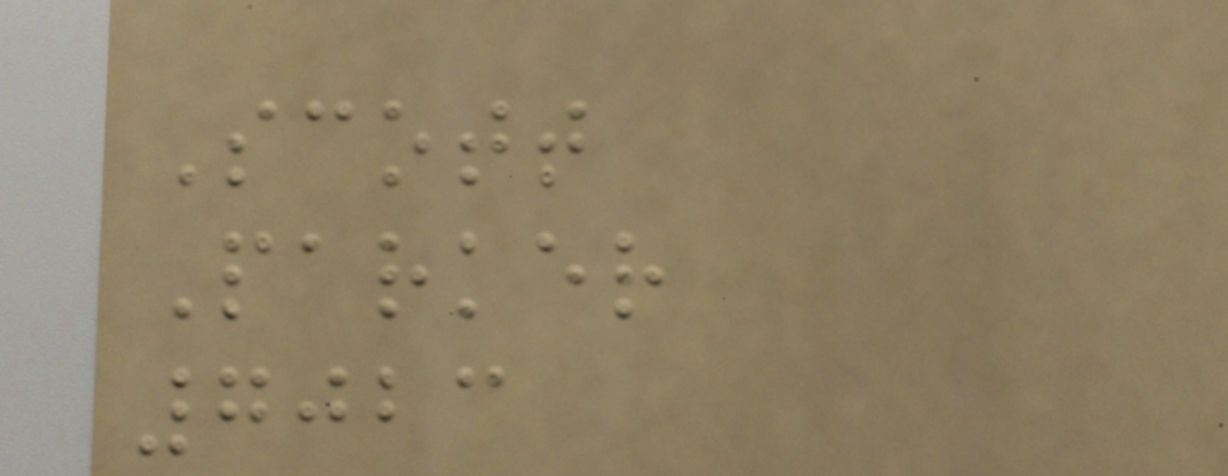Scott
Parker
7023
